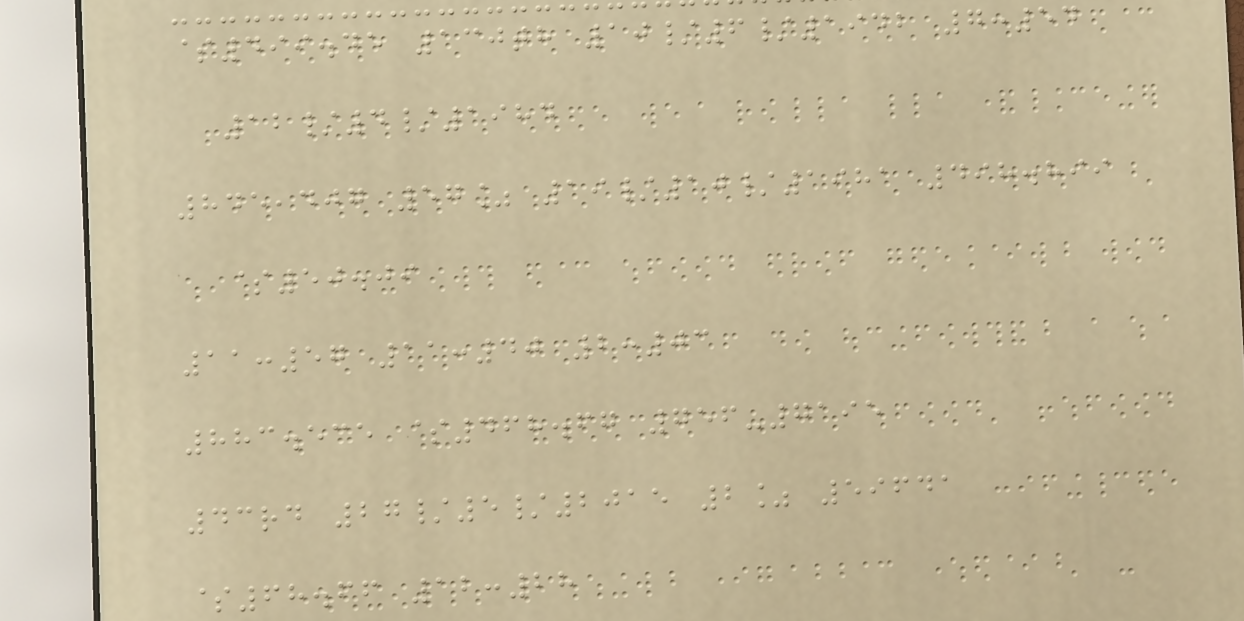$499.45 130th 10/6/1942 7:54
12/4/1984
845,407 57% 19/10/1981 498.899
$50.09
11:57 11:40 2:03
883.535 $468.67 756-7195
43rd 27/5/2015 2% 59641
$68.66 12:28
